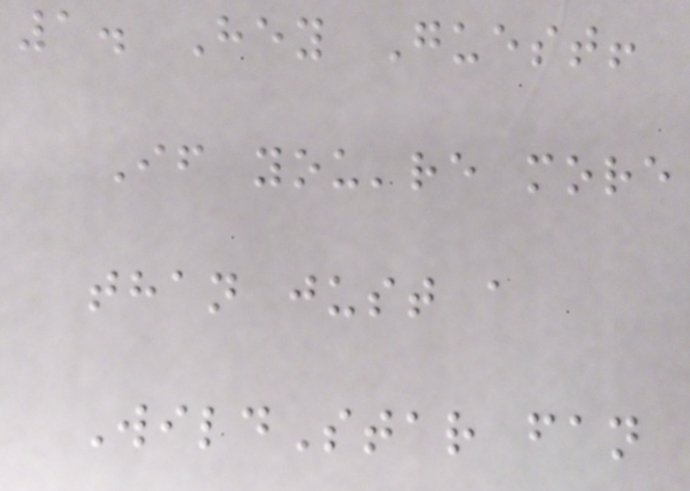1. Hey Guest!
If you're more
than just a
WildStar fan
